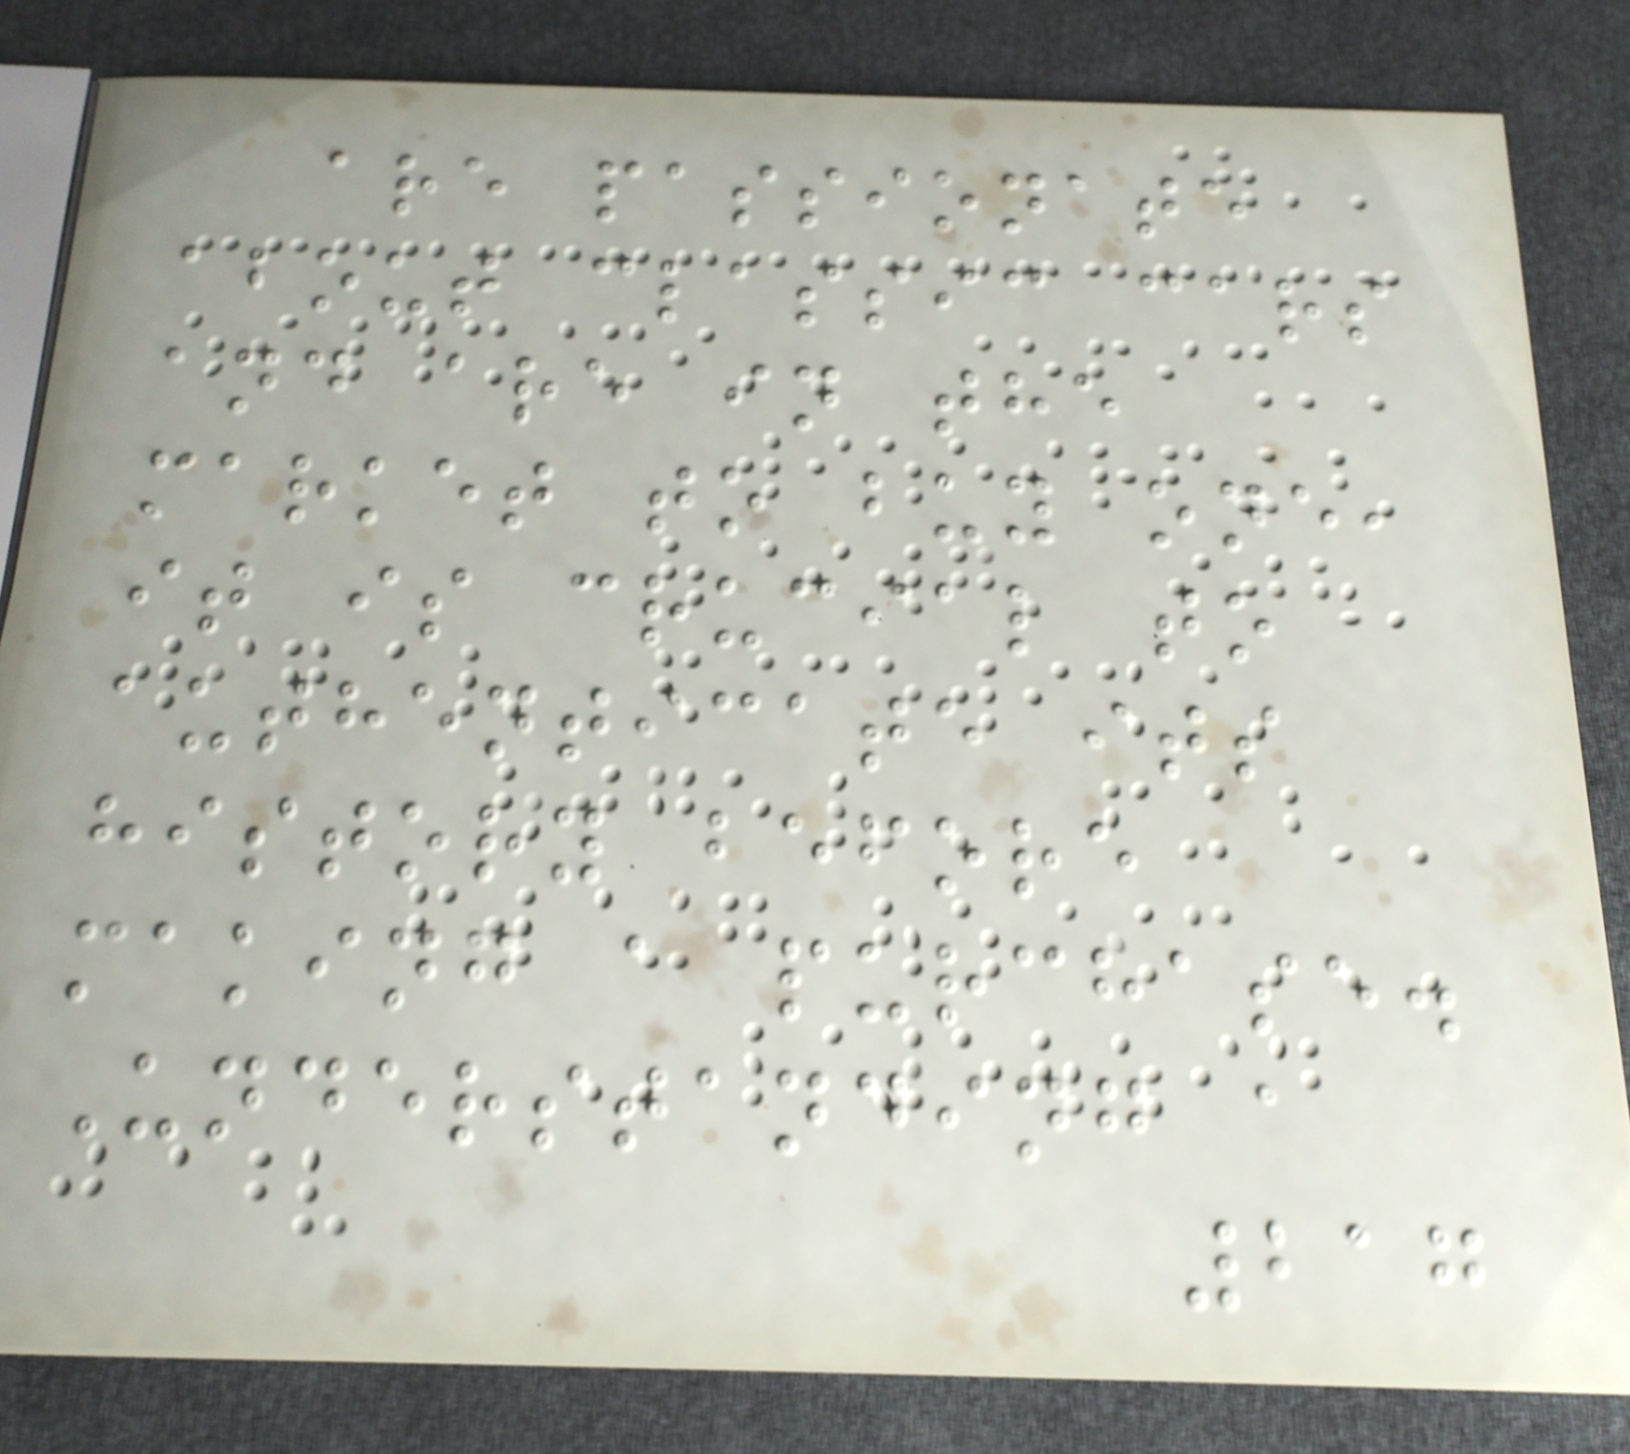are passionate
about classic cars
and are in the
market to buy one,
it is crucial to
authenticate its
history before
making a purchase.
Understanding a
217
